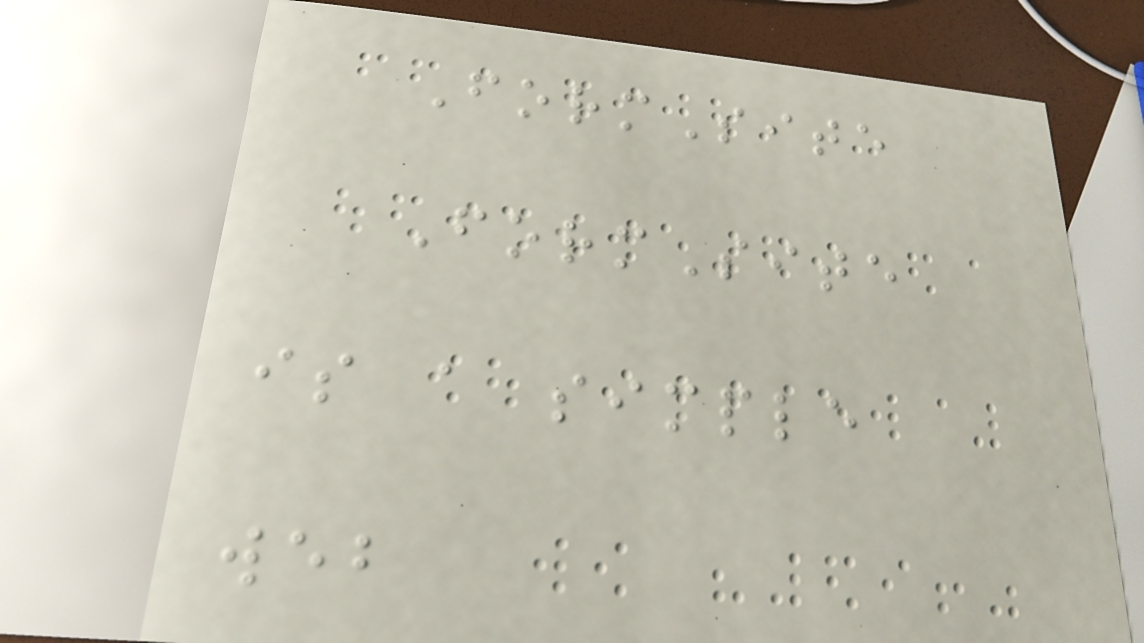FormSite
FormSite
is a simple
web
